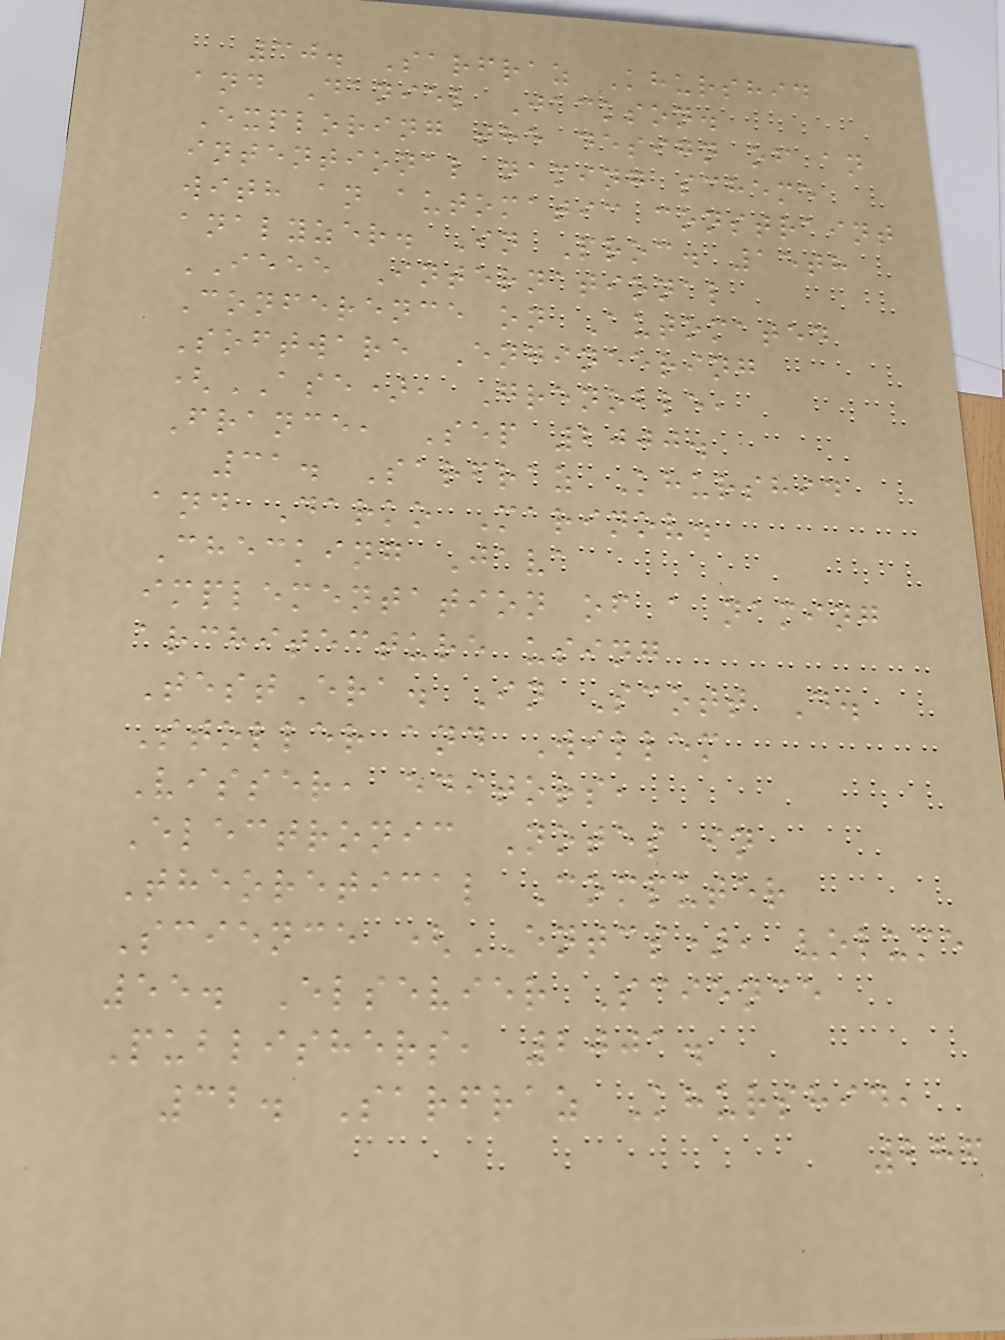30. Sarfraz Khurshid
and Daniel Jackson.
Exploring the design of an
intentional naming scheme
with an automatic constraint
analyzer. In Proc. 15th
IEEE International
Conference on Automated
Software Engineering
(ASE), Grenoble,
France, Sep 2000.
31. Sarfraz Khurshid
and Darko Marinov.
Checking Java
implementation of a naming
architecture using
TestEra. In Scott D.
Stoller and Willem
Visser, editors,
Electronic Notes in
Theoretical Computer
Science (ENTCS), volume
55. Elsevier Science
Publishers, 2001.
32. Sarfraz Khurshid,
286
